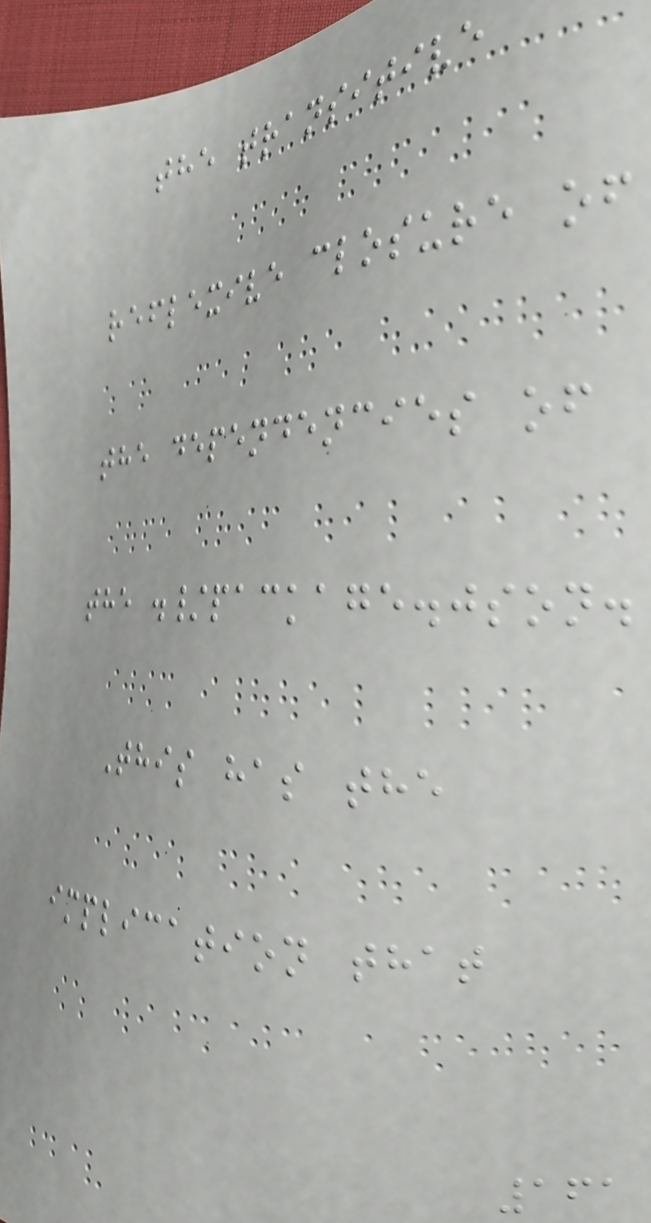the transitive
reflexive closure of
the dependencies of
the ./package.json.
This has the
implication that
161
